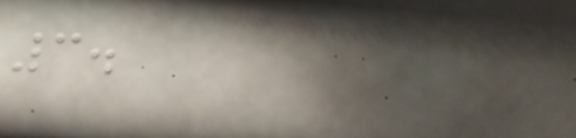3.
